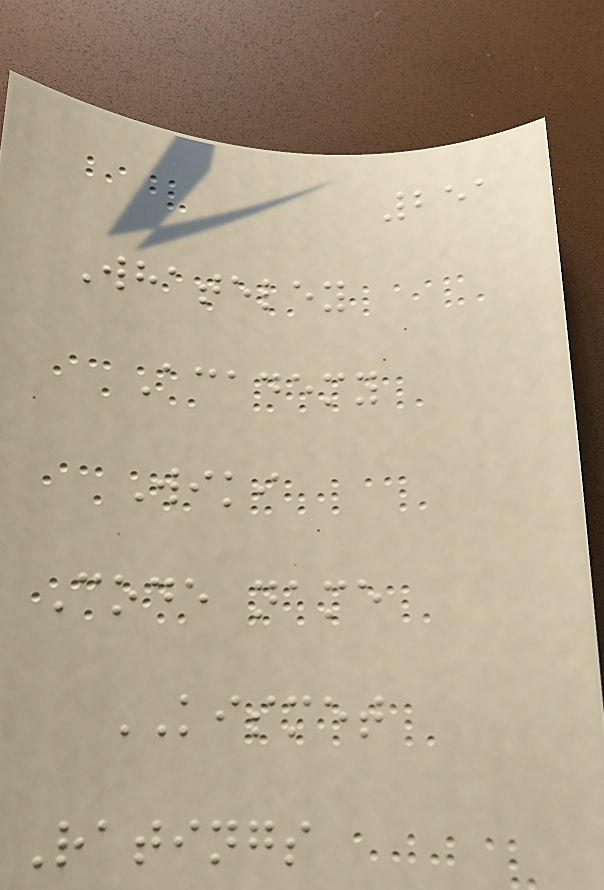251
Whateley
Academy
Wiki
Code name
KISMET
Ratings
